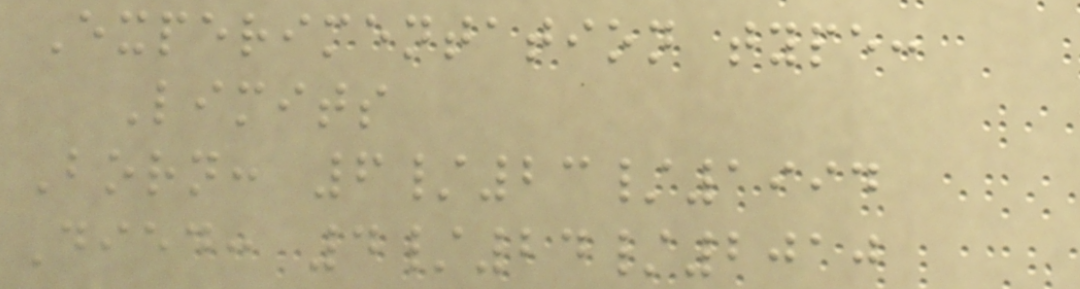Experimentation type:
Limits
Born: 6/23/1994
Died: 4/24/2010
